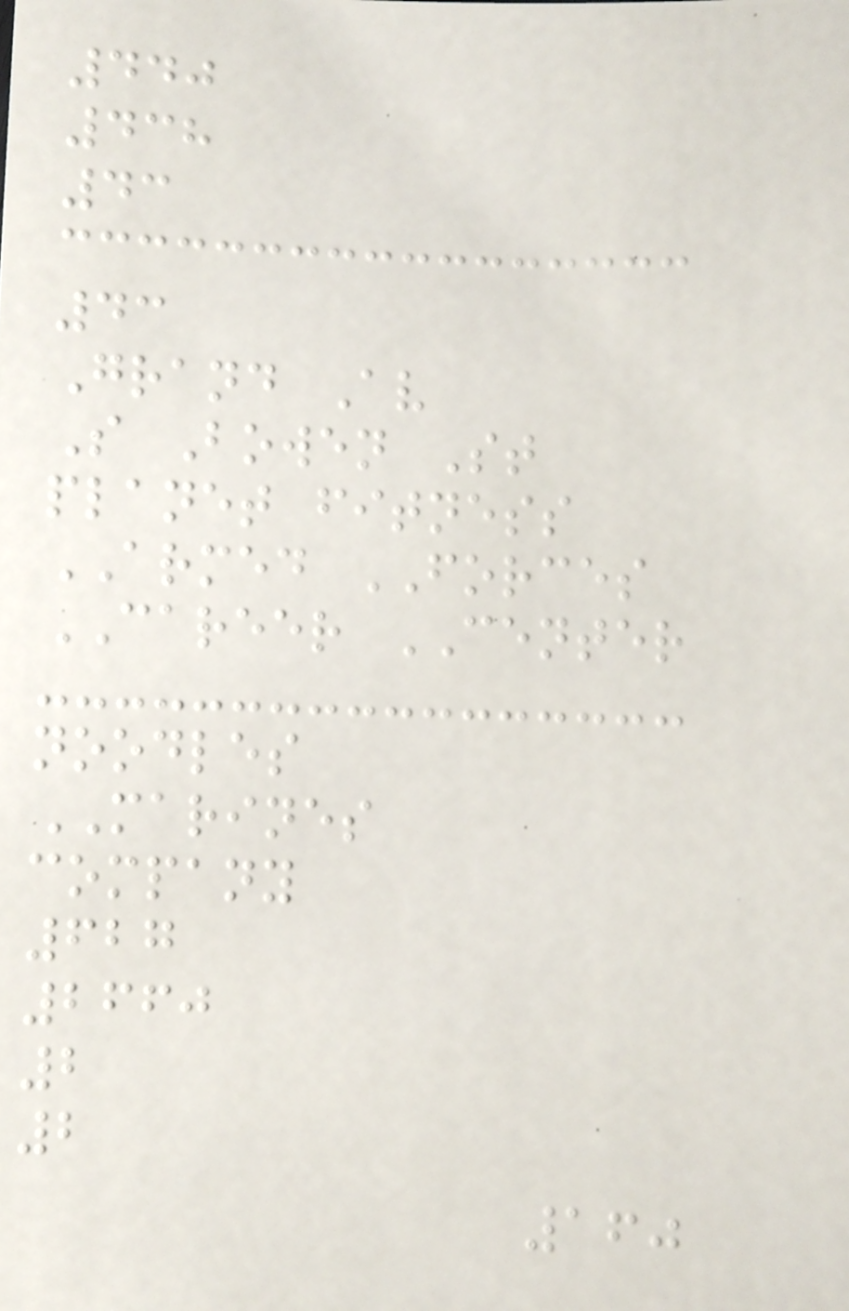440
438
43
43
Grand Av
S Bowen St
planet fitness
ARMED FORCES
CAREER CENTER
noodles
MARINES
company
627
2660
2
2
160
